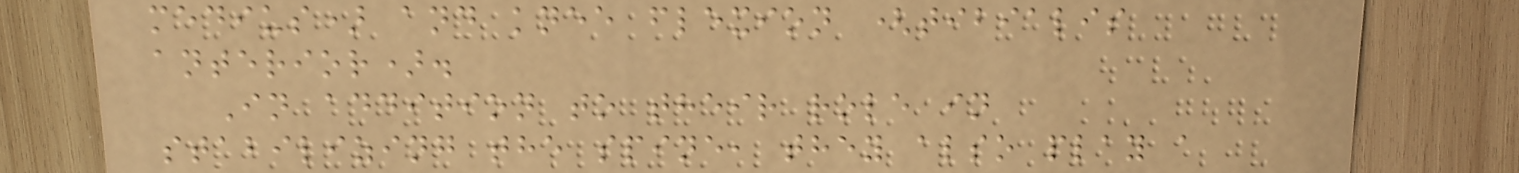medius) and knee flexion (tibialis
anterior).
In addition to their role in
stabilizing the spine, they also play a
